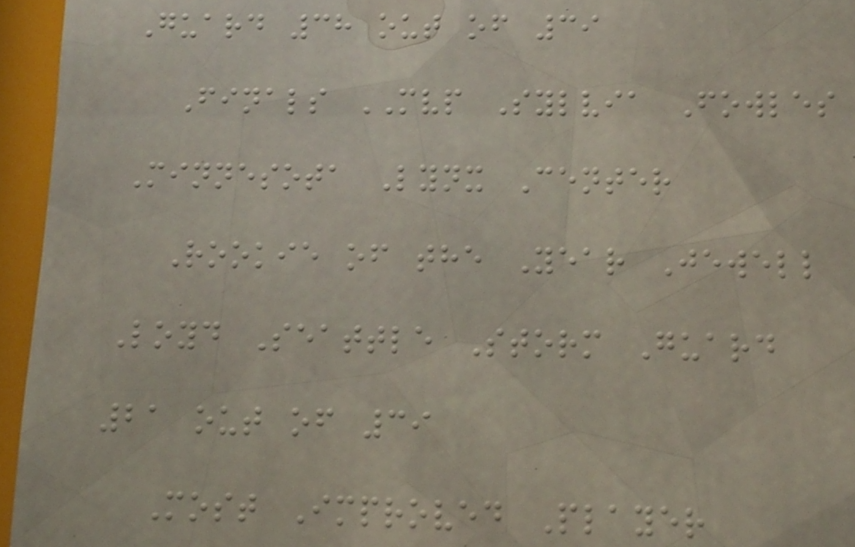Guard 38 out of 39
Finals MVP Sylvia Fowles
Minnesota Lynx Center
Rookie of the Year Jewell
Loyd Seattle Storm Guard
21 out of 39
Most Improved Player
